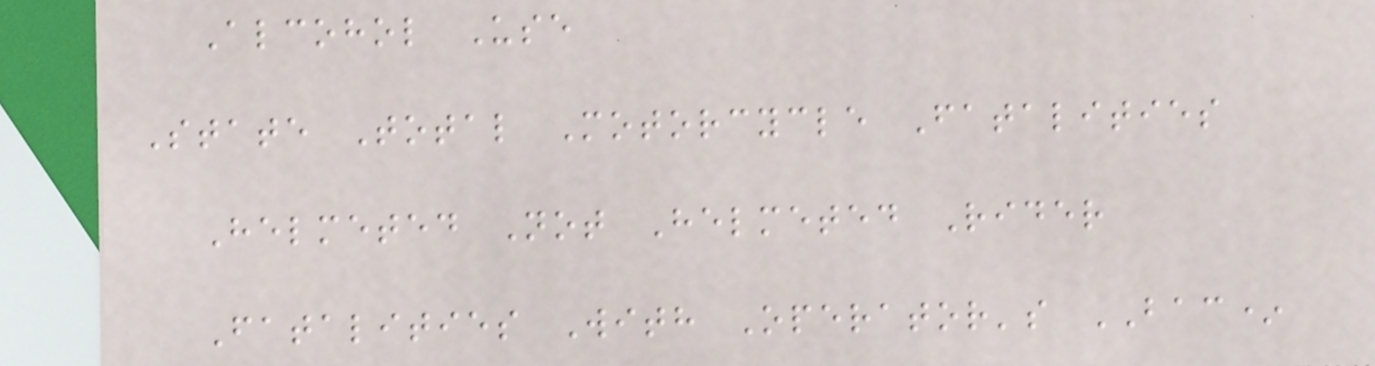Alcohol Use
State Total Motorcycle Fatalities
Helmeted Not Helmeted Rider
Fatalities With Operator's BAC*
